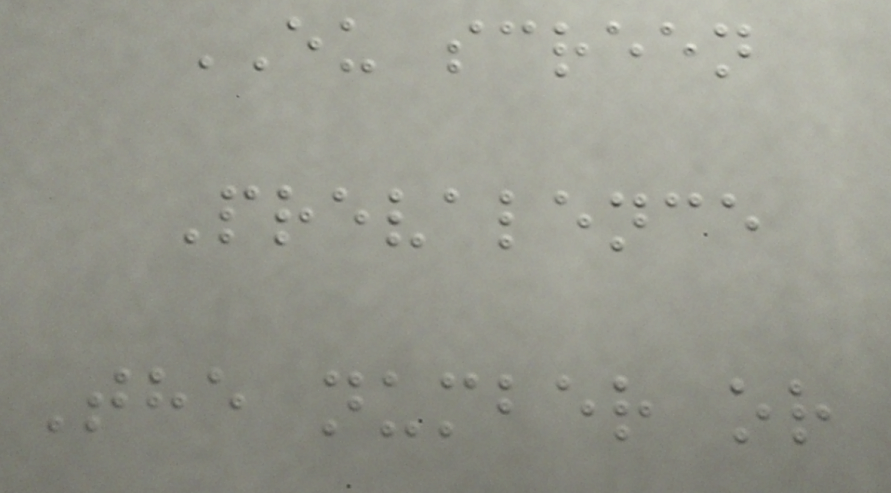EU screen
Prevalence
The number or
